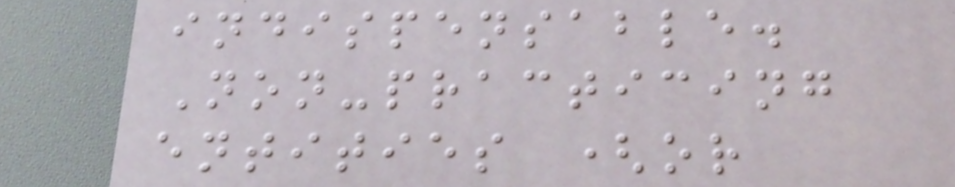indispensable.
Non-practicing
entities (or
